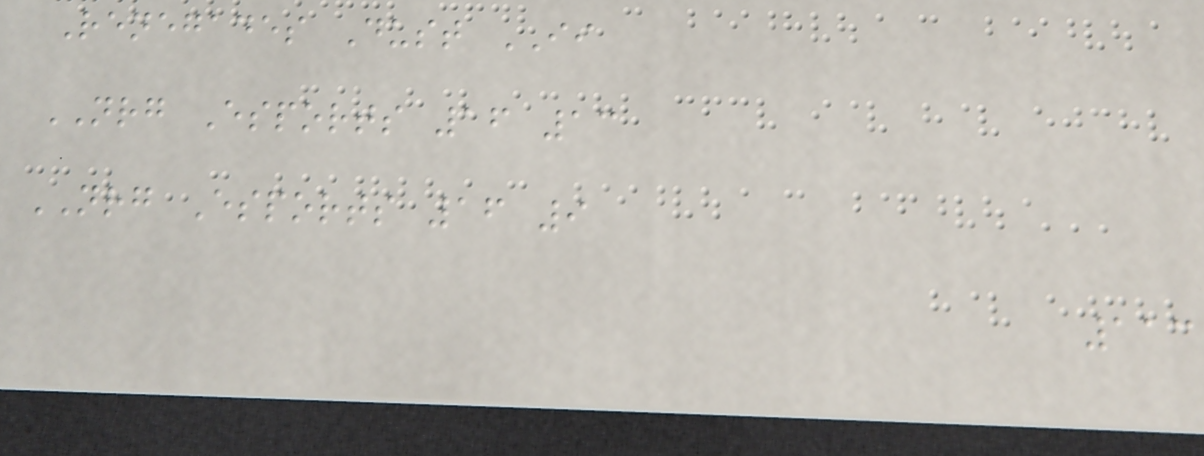Renegades Dust II
NRG Esports 16 13
NRG Esports 16 9
113
